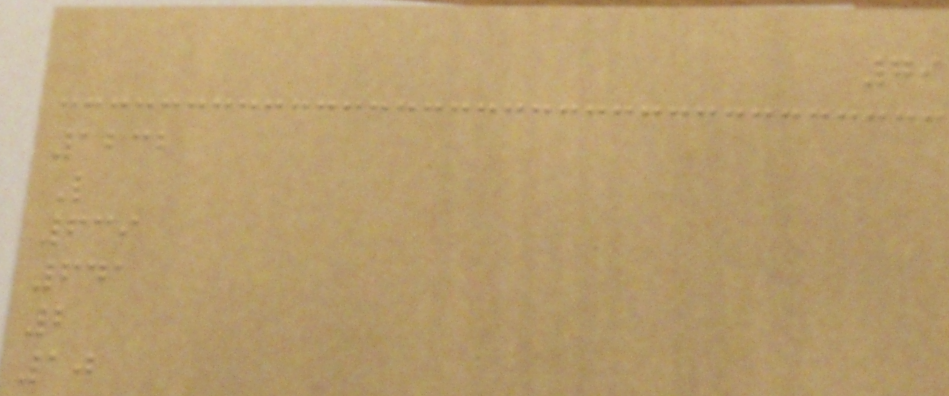79
1232
L
639
641
2
10
